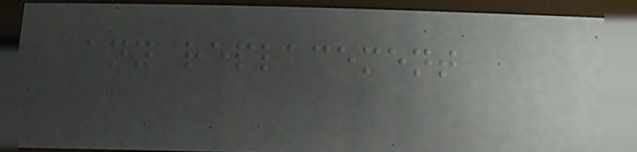any replacement
